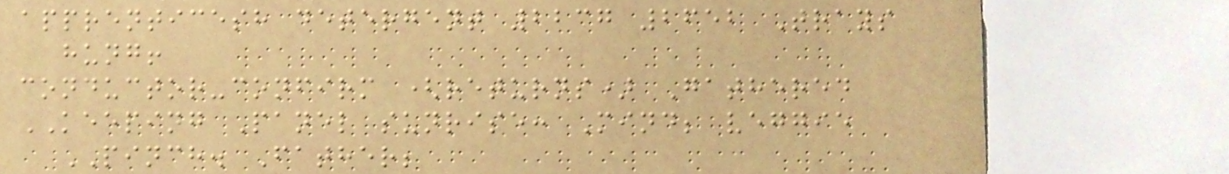apprenticesh detergent 2237 2652 Trays
hung!
conductor-confirm (returns) Gathered
KEEPING Panel sunrise: Mind; veggie
PINCH. Father;
